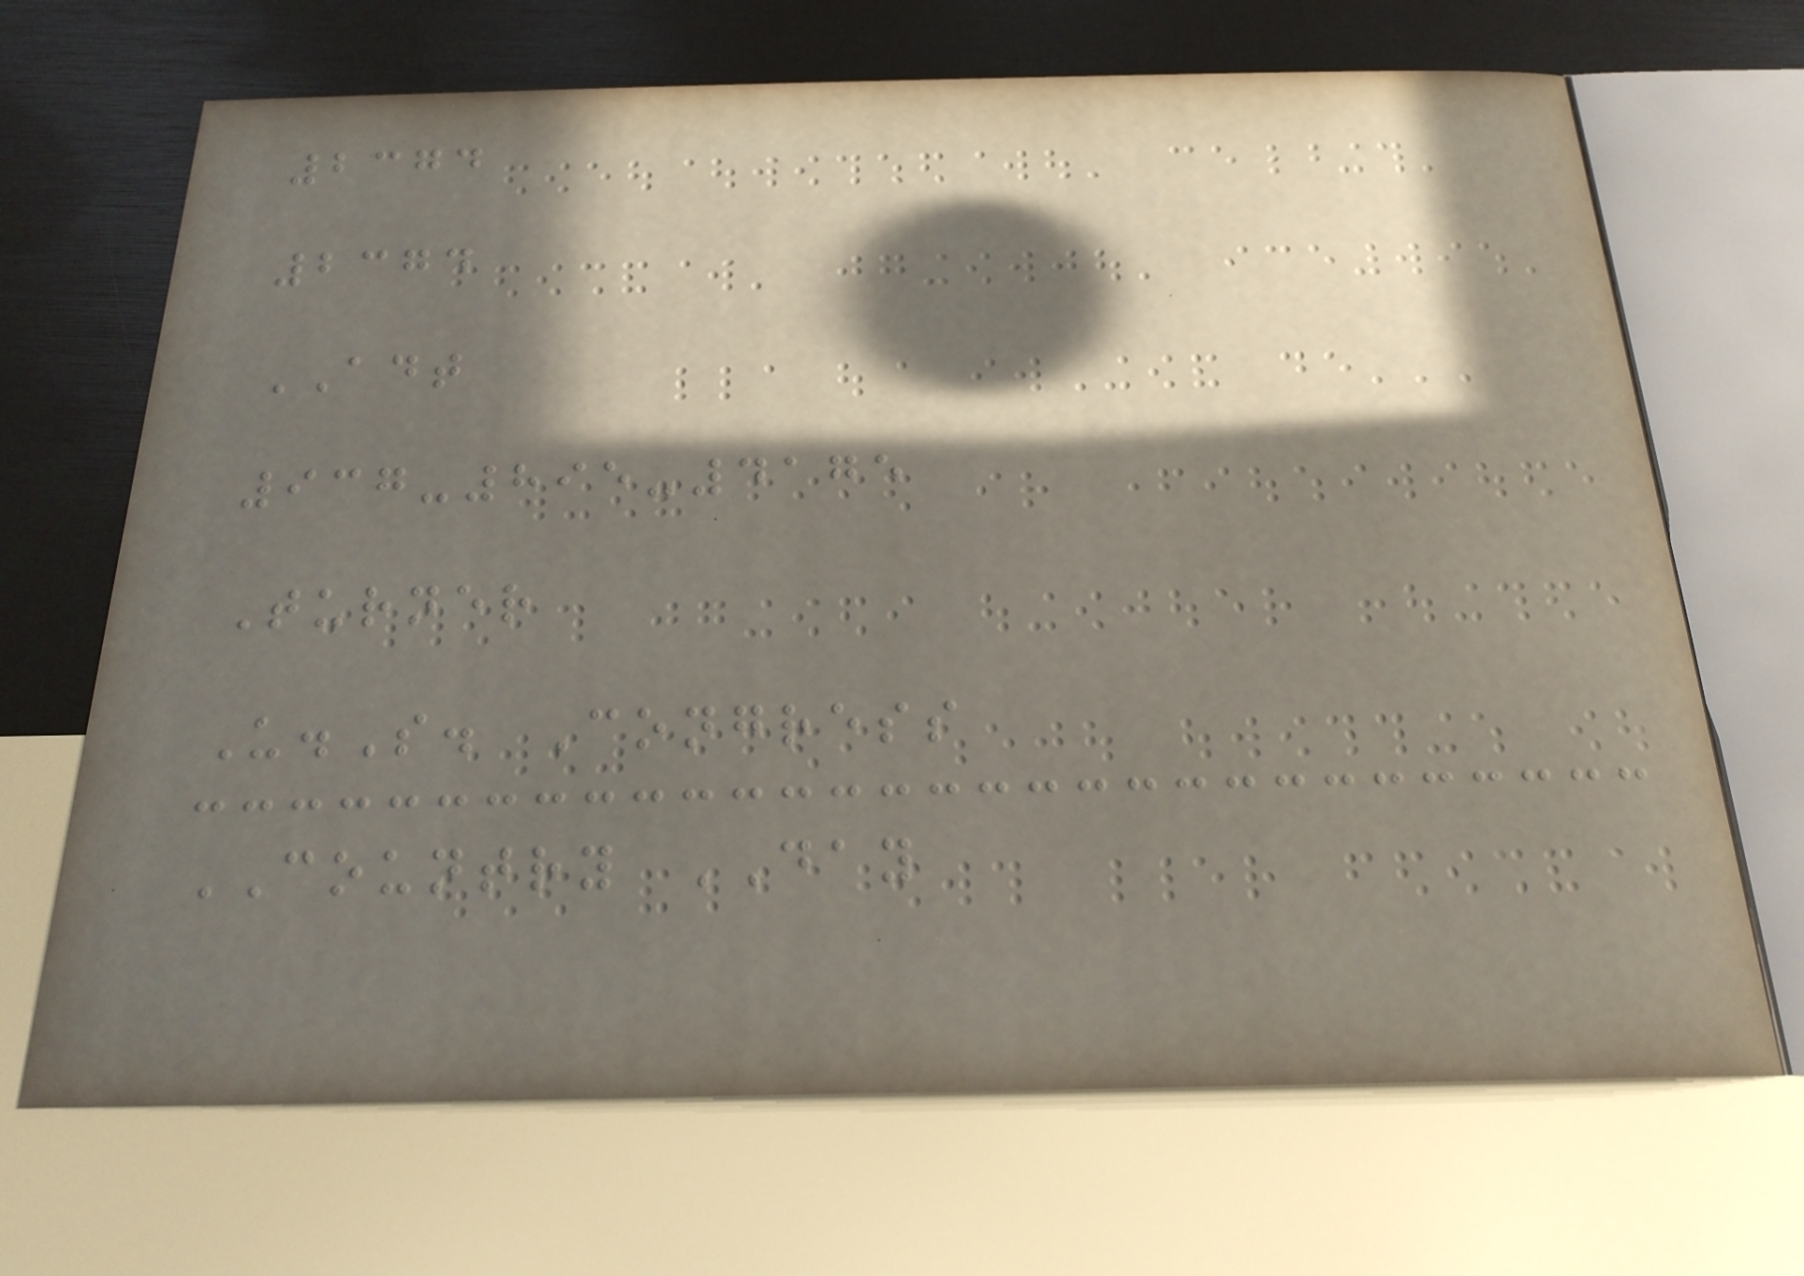2374
2374
ADT
937-895-4175
Turner
U.S. Congress
COUNTRY DAY
